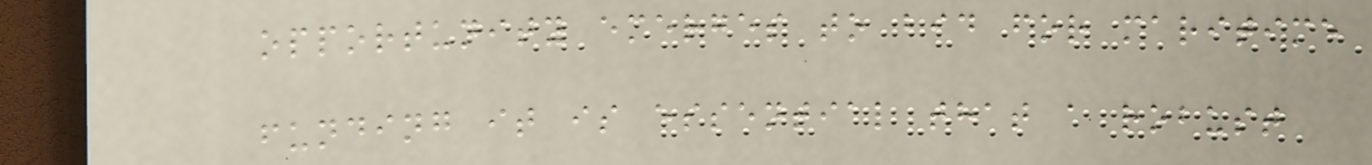opportunity emerges to bid for maritime
funding it is essential that a robust
